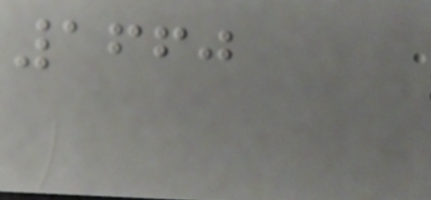1660
